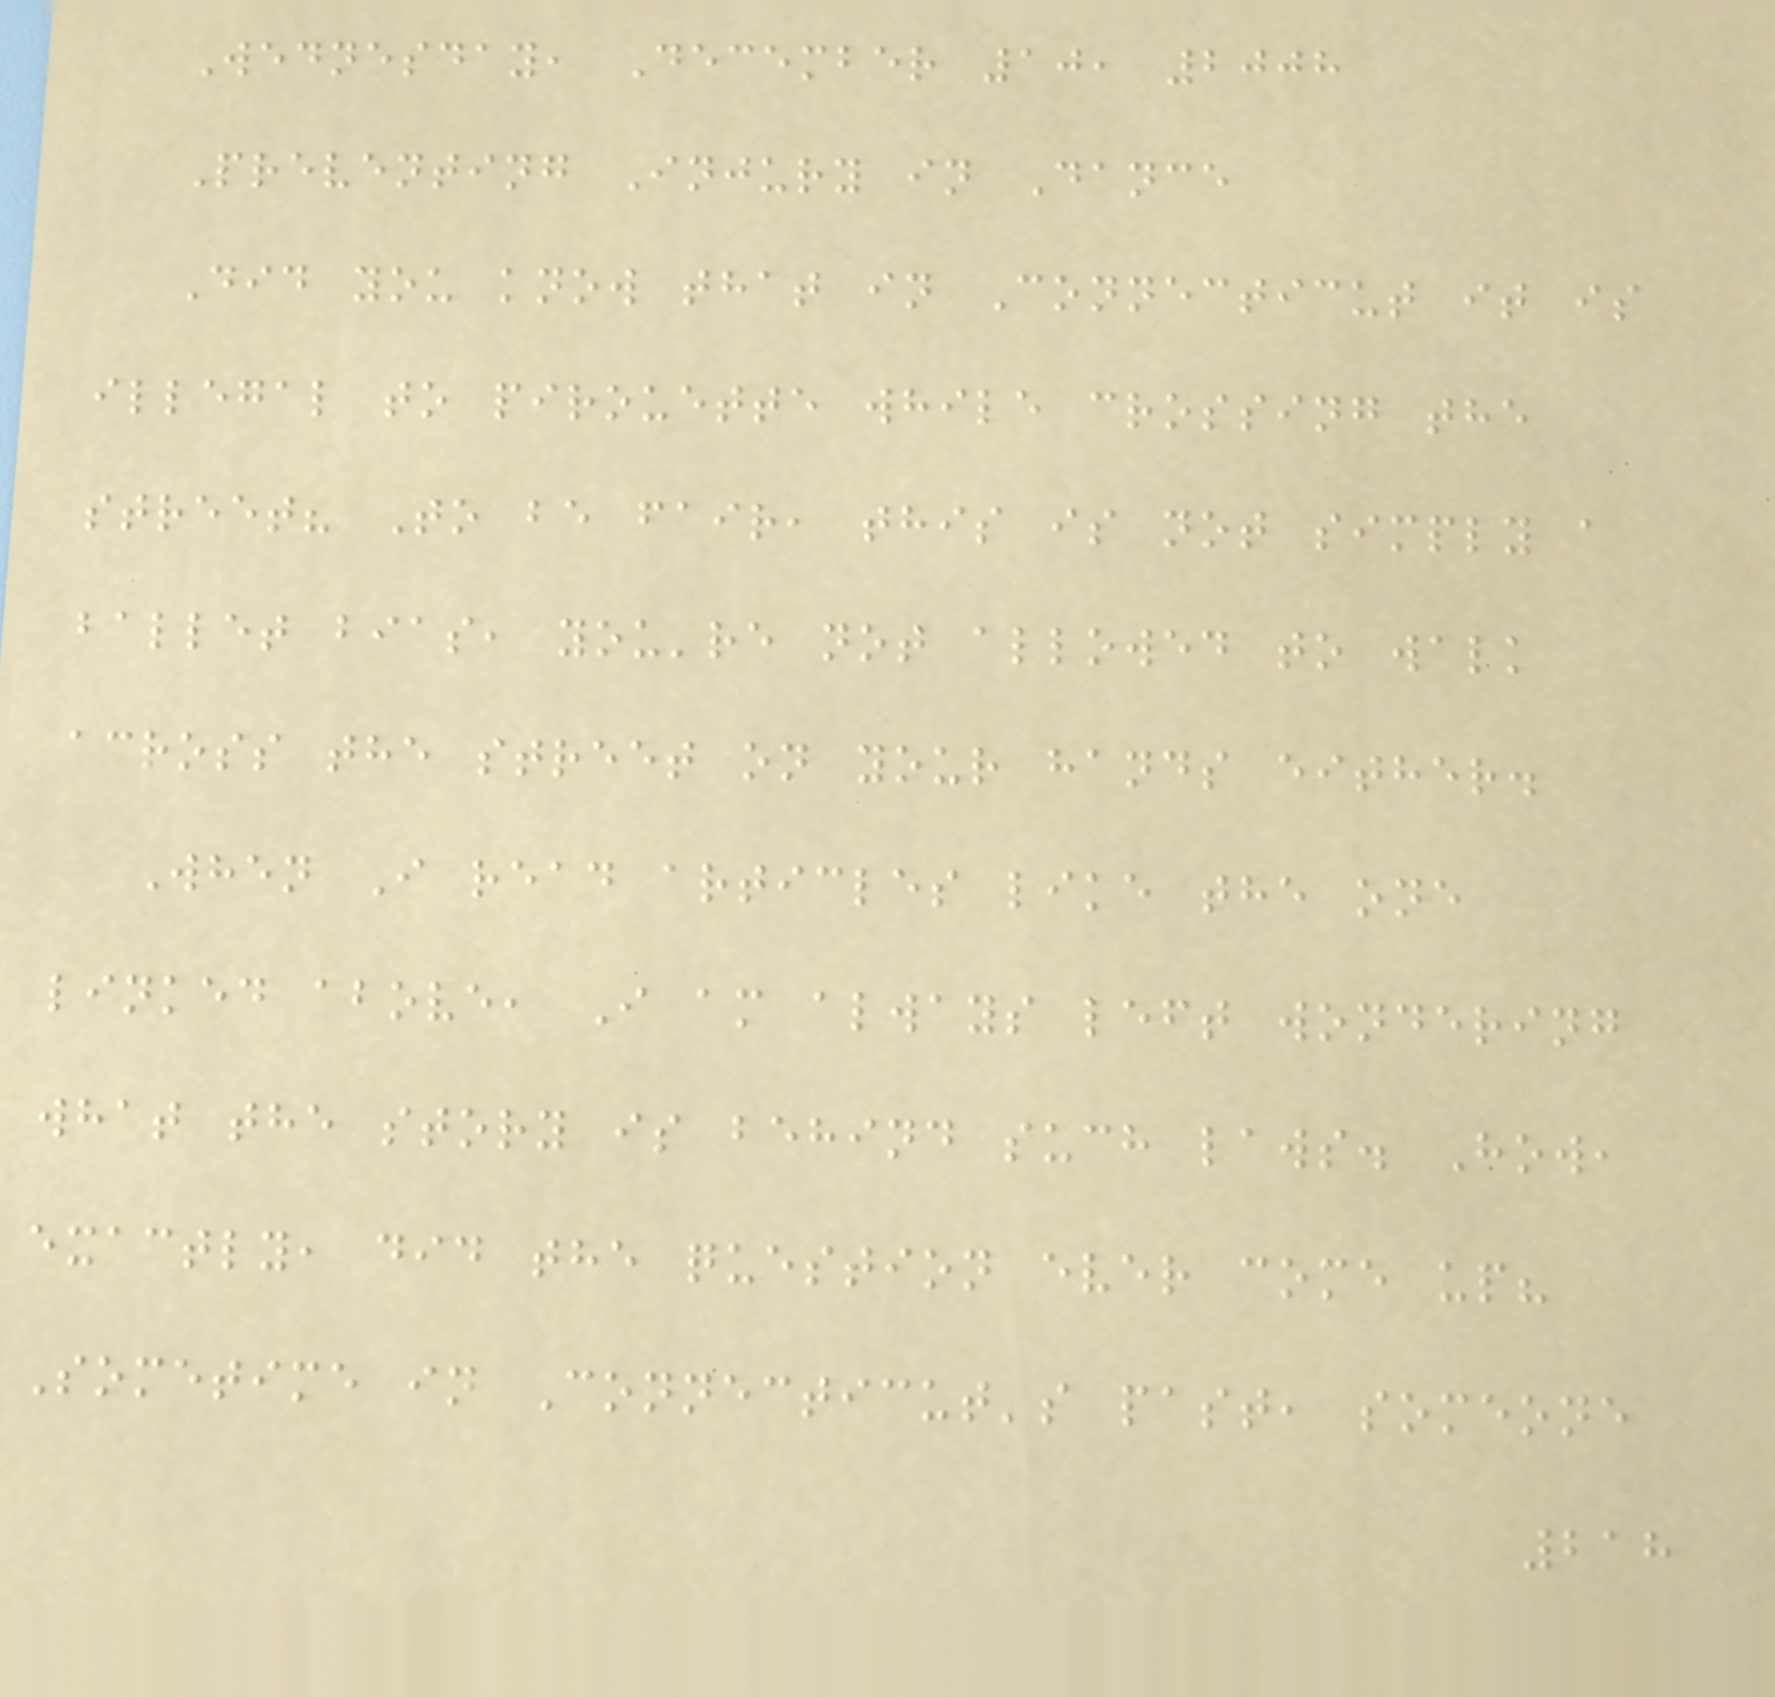Wednesday, December 10, 2008
Preventing Injury in Dance
Did you know that in Connecticut it is
illegal to pirouette while crossing the
street? To be fair, this is not simply a
ballet bias, you're not allowed to walk
across the street on your hands either.
When I read articles like the one
linked above, I am always left wondering
what the story is behind such laws. How,
exactly, did the question ever come up?
Sometime in Connecticut's past, someone
218
